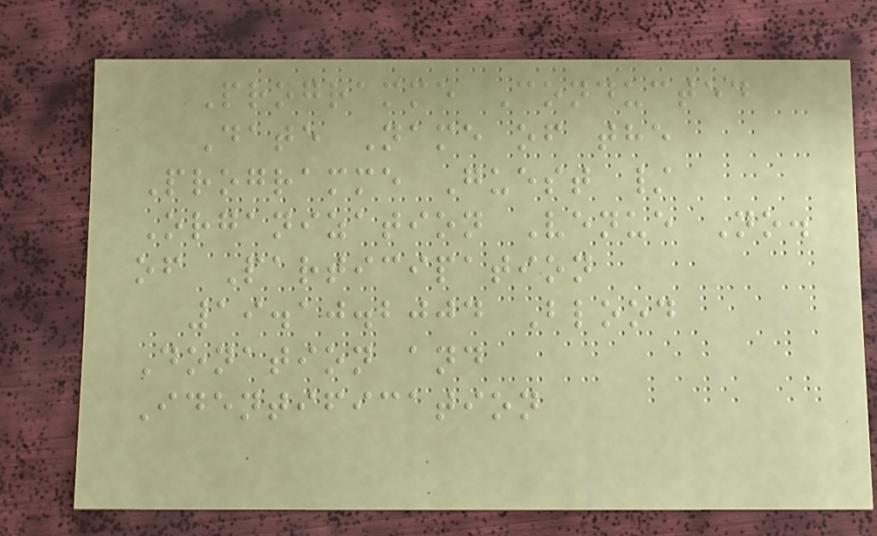Programme Conducted
Date Name of the
Programme Guest /
Organization Venue No.
of Participation
19.10.2004 Blood
Donation and
Identification
